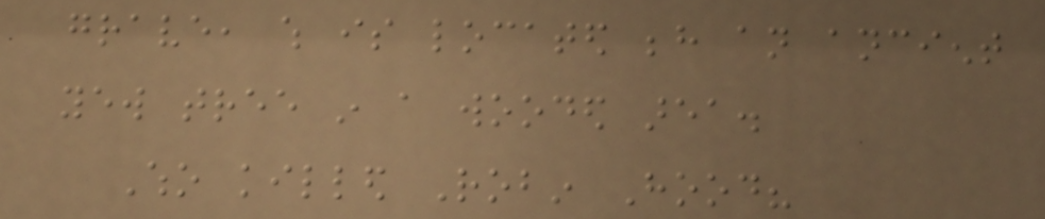grave, which is located behind an ancient
yew tree in a wooded area.
Who killed Robin Hood?
